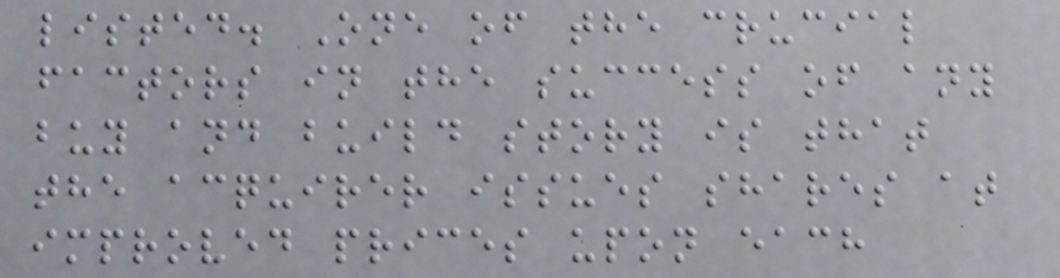listed. One of the crucial
factors in the success of any
buy and build story is that
the acquirer issues shares at
improved prices upon each
